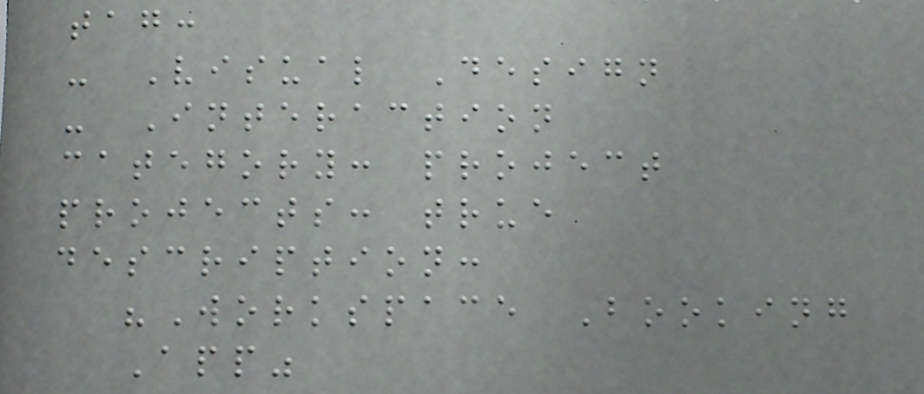tag:
- Visual Design
- Interaction
category: project
projects: true
description:
"Workspace Booking
App"
